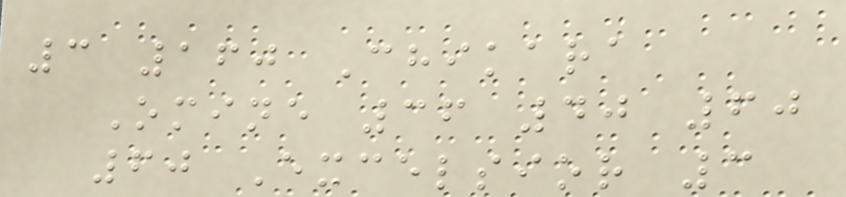3 160 Chikara
Omine 36 40 60
60 Excelsior 3
